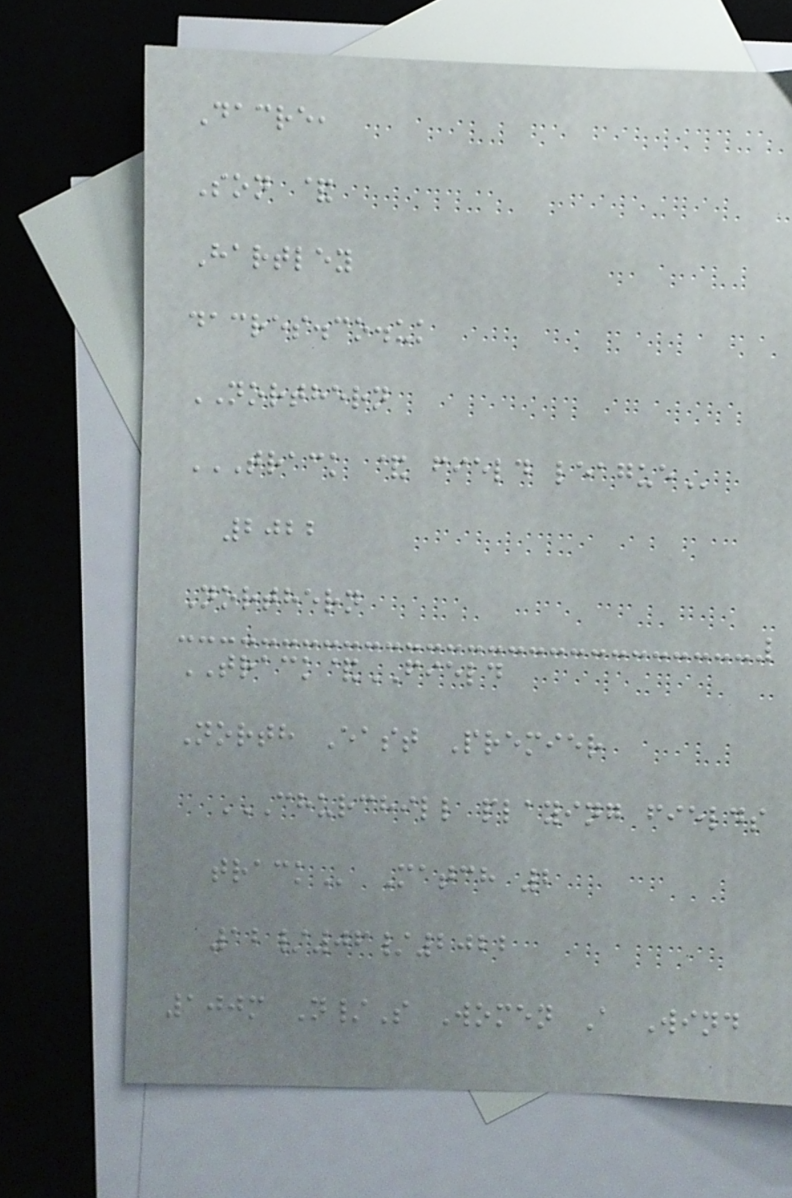Dacre,
Son &
Hartley
dacres.co.uk
NORTHERN
TRACK & FIELD LEAGUE
2022
Northern
TRACK&FIELD
North East Premier
CHURCHILL PLAYING FIELDS
TRACK Match 2
12/06/2022
100m N/S Women A Wind
